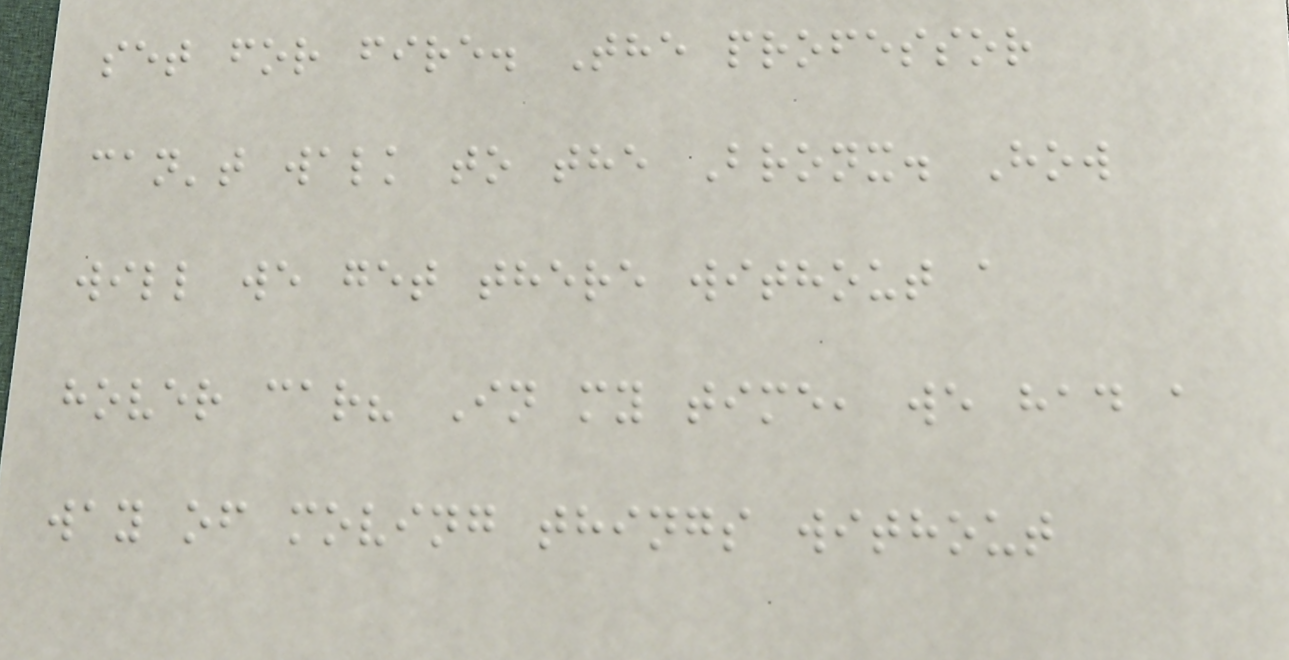set for fire. The professor
can't walk to the Bronx. How
will we get there without a
hover car? In my time, we had a
way of moving things without
